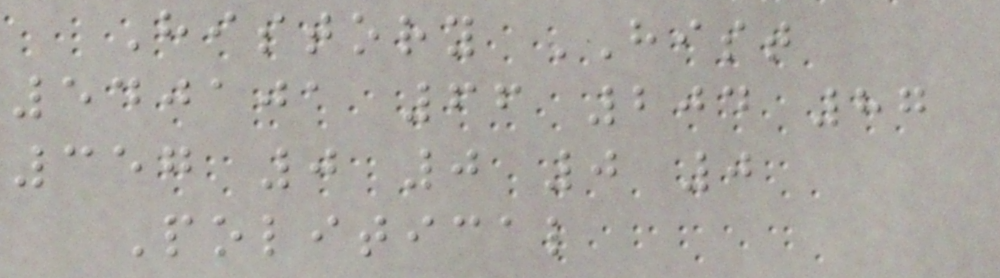History HIST
540101 66 204 87
357 0 0 0 0
Political
